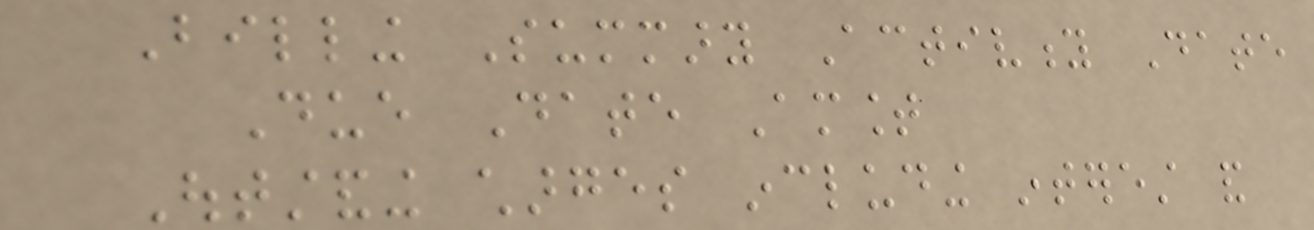Billing Summary Activity Date
Due Date Amount
Outstanding charges including interest and
